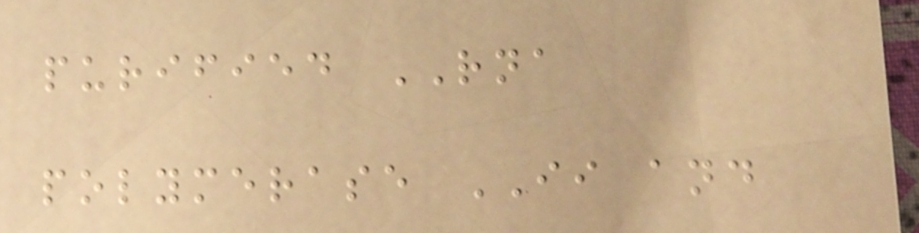purified RNA
polymerase II and
